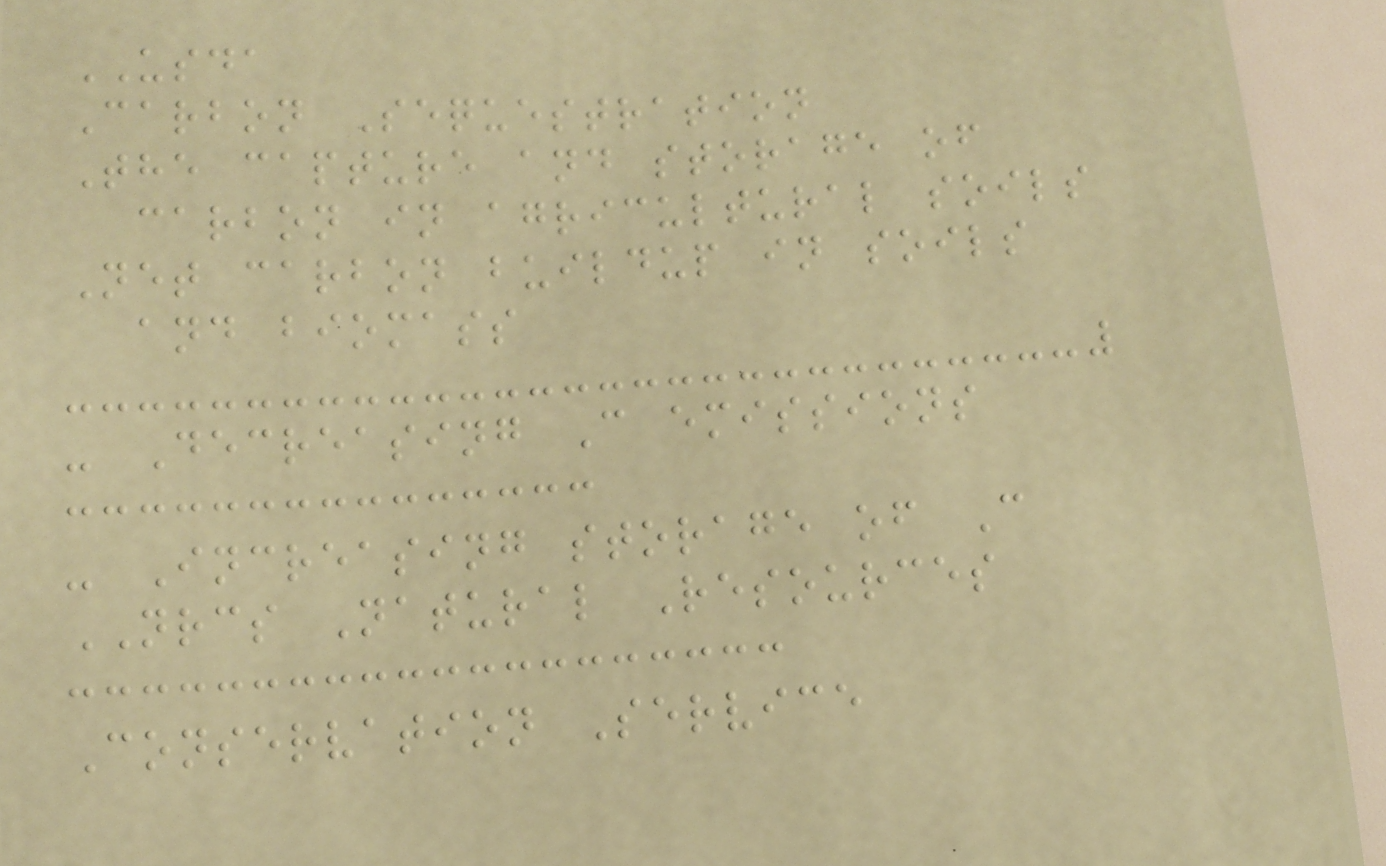USDA
Carbon Sequestration
The capture and storage of
carbon in agricultural soils
Net carbon buildup in soils
and biomass
- Decreasing C emissions
- Increasing storage of C
NRCS Natural Resources
Conservation Service
